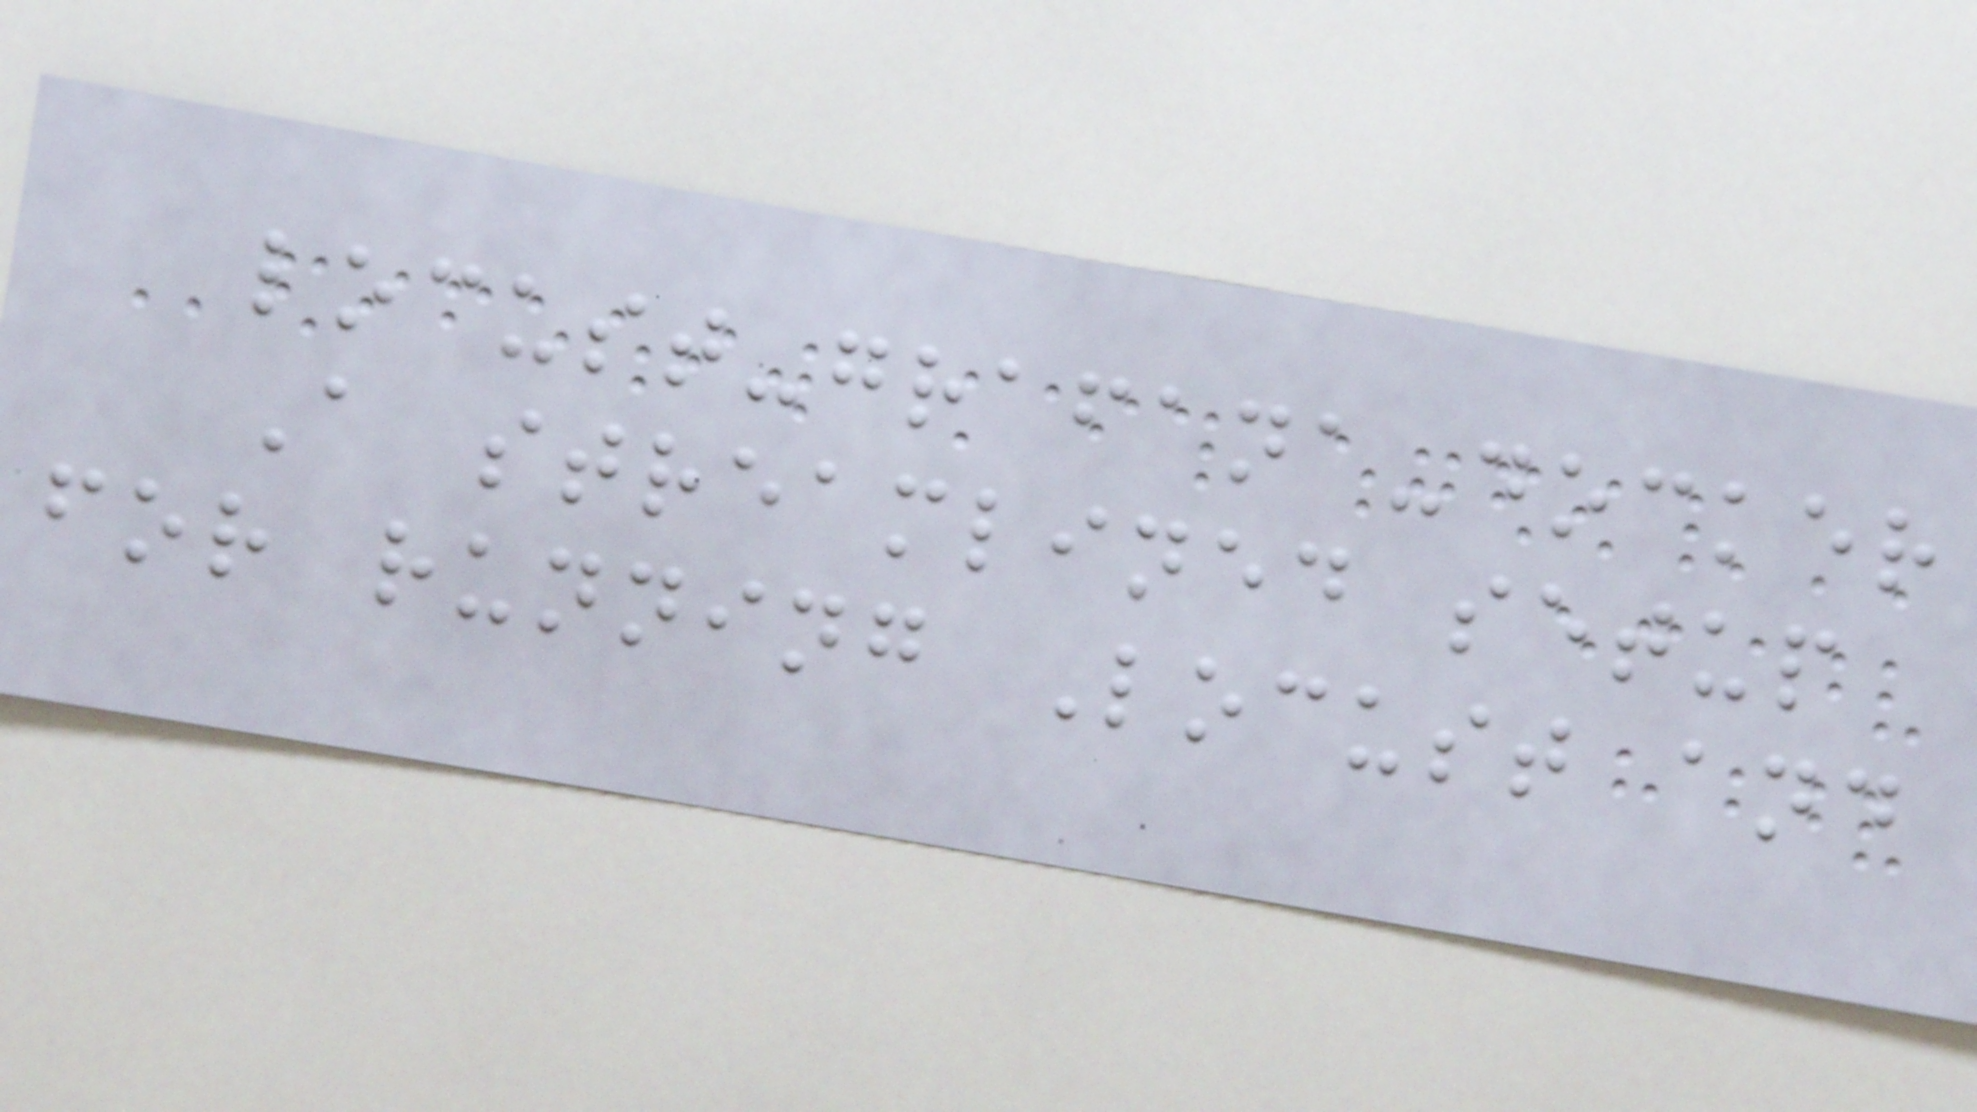locust-grafana-docker
A streamlined setup
for running Locust and
